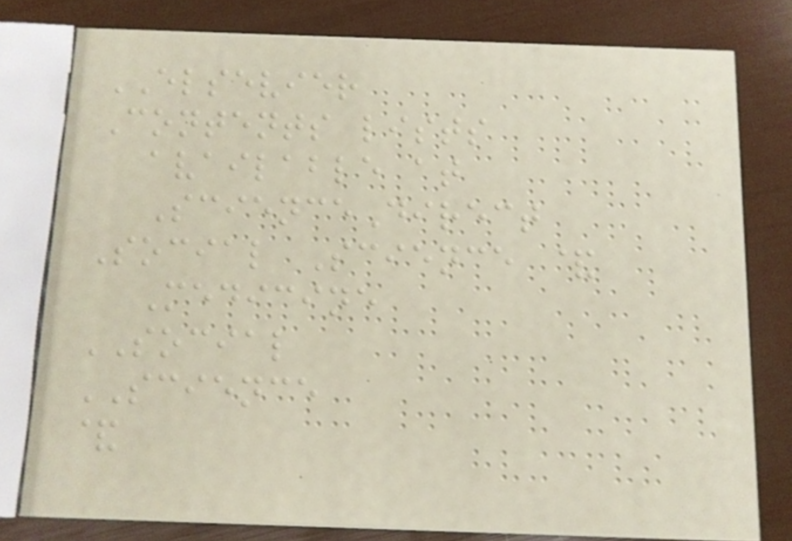ELSEVIER
Contents lists
available at
ScienceDirect
Social Science &
Medicine
SOCIAL
SCIENCE
&
